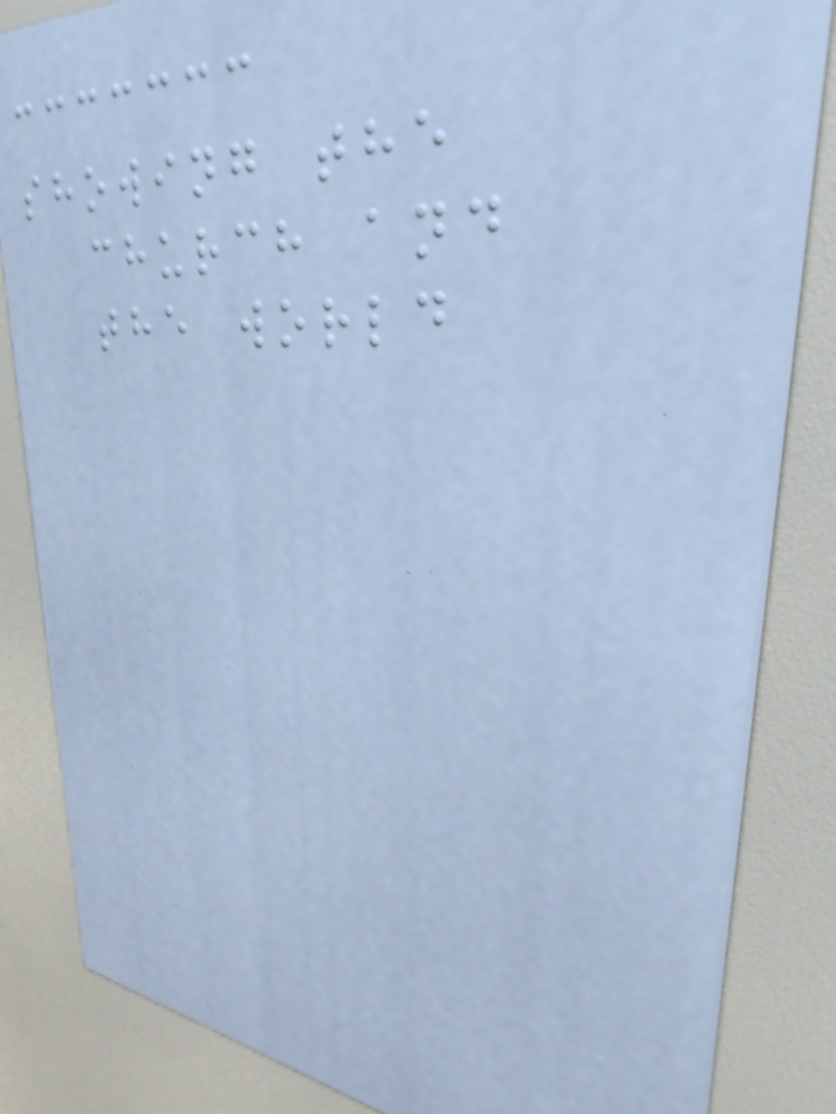showing the
church and
the world
